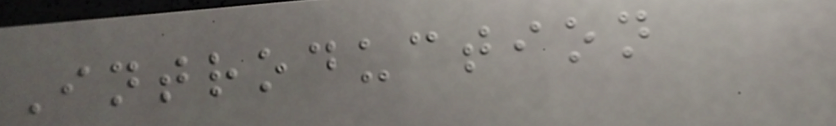Introduction
